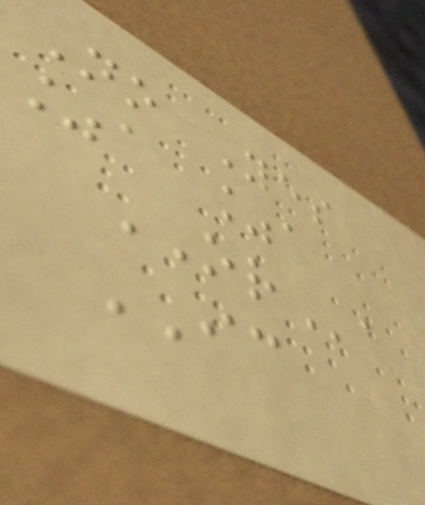No Yes
%a %a
ORa
IC
